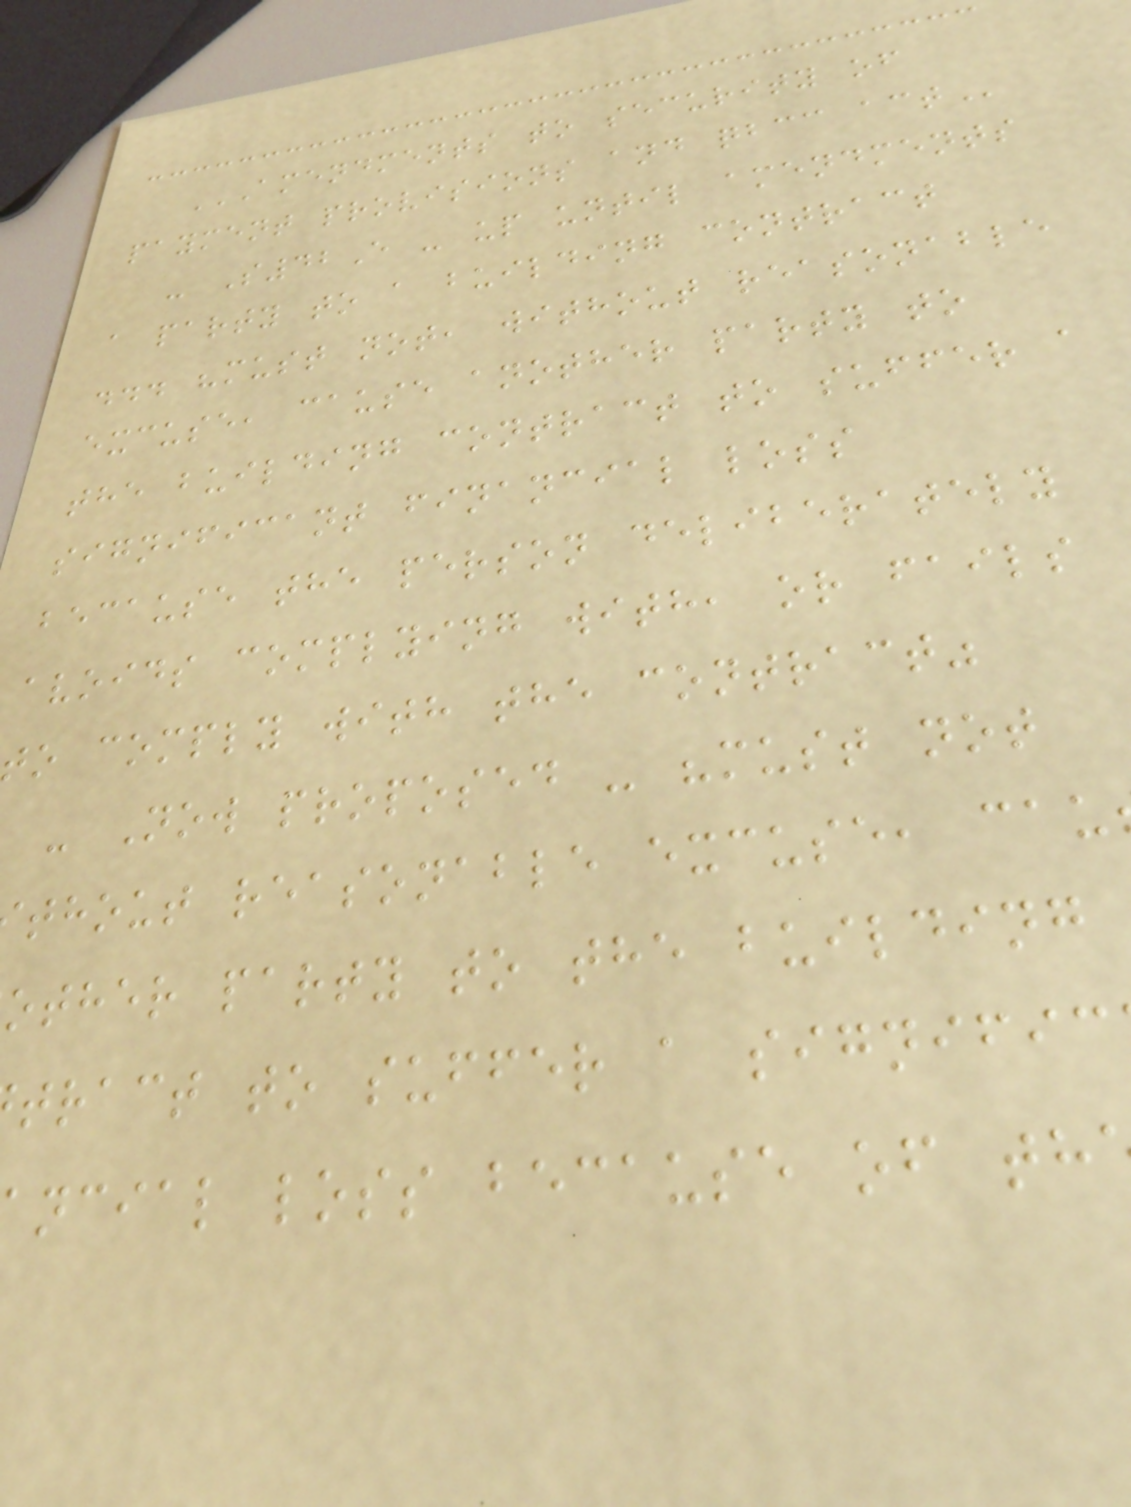AMENDMENTS TO SECURITY OF
payment provisions and qbcc
- S42E - up until amendments
a party to a building contract
... "must not, without reasonable
excuse, cause another party to
the building contract to suffer a
significant financial loss
because the person deliberately
avoids complying with, or fails
to comply with the contract"
- Now proposed - "must not
thout reasonable excuse, cau
other party to the building
tract to suffer a signific
ncial loss because of th
